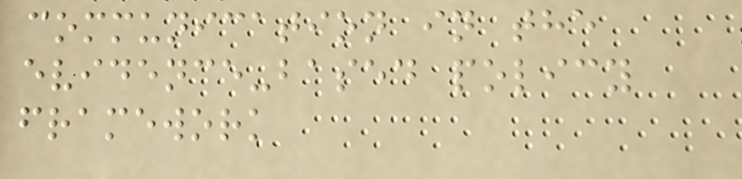communication in the
evidence-based policy
framework
